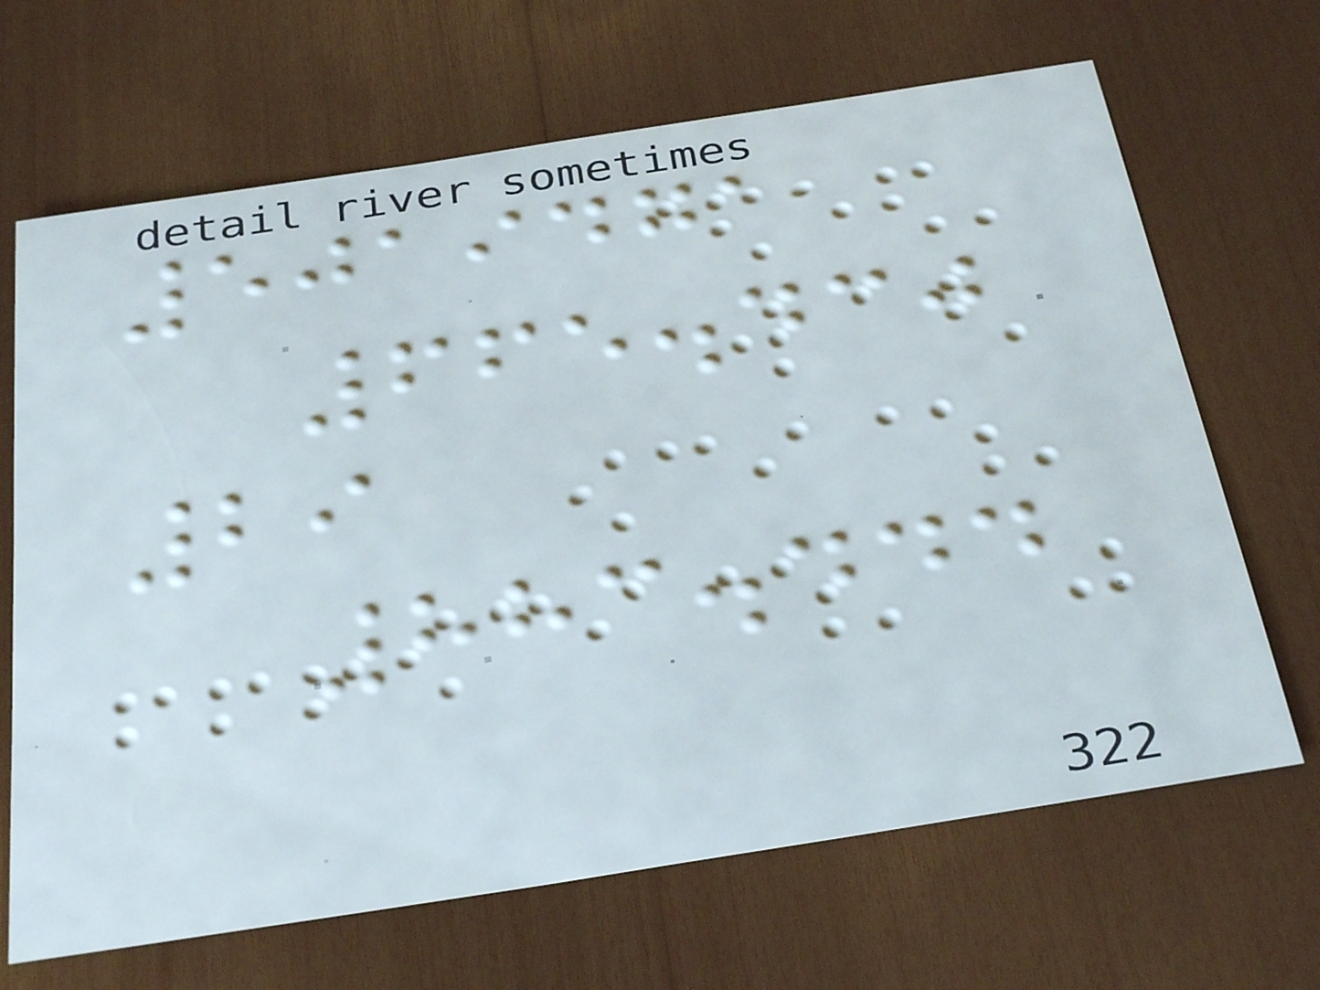5019471
665.430
29
883.444
